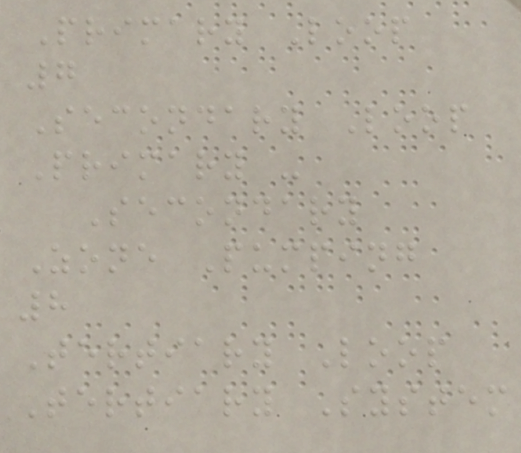Primary Loop
7
Secondary Loop
Primary -
Secondary
Zone Pumping
8
Tertiary Loop
Tertiary System
